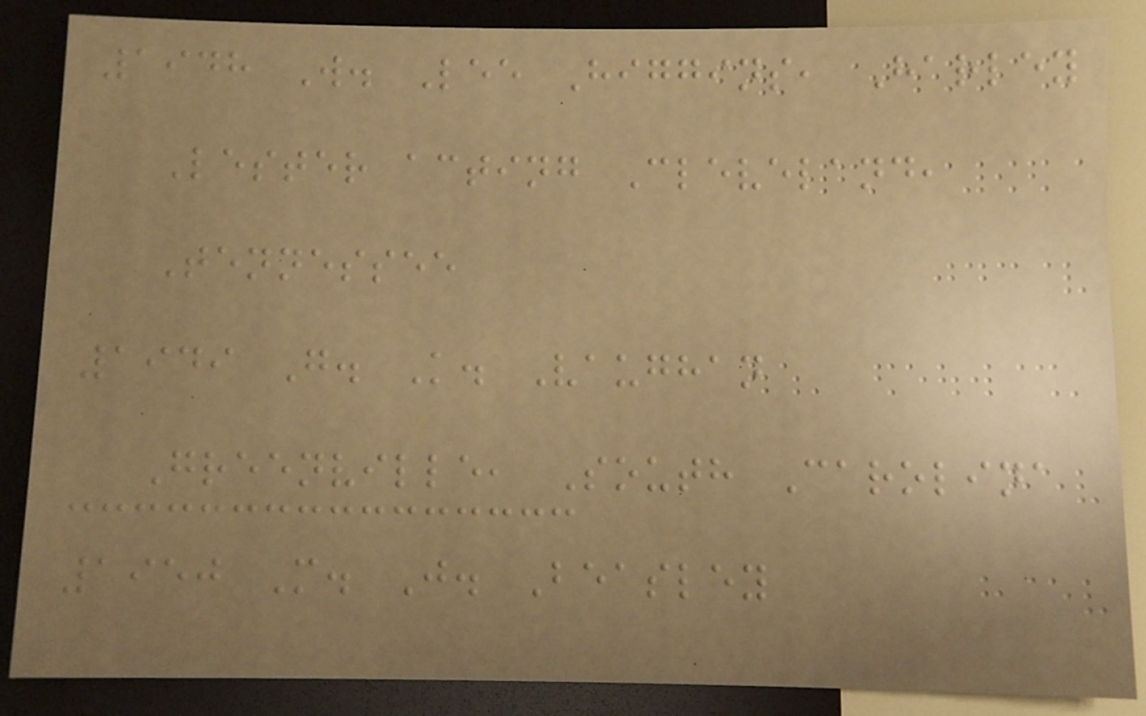1948 W. Lee Higgins, Harley
Lester acting Cleveland,
Tennessee
1949 G. K. Vaughan
Greenville, South Carolina
1950 M. J. Beasley
